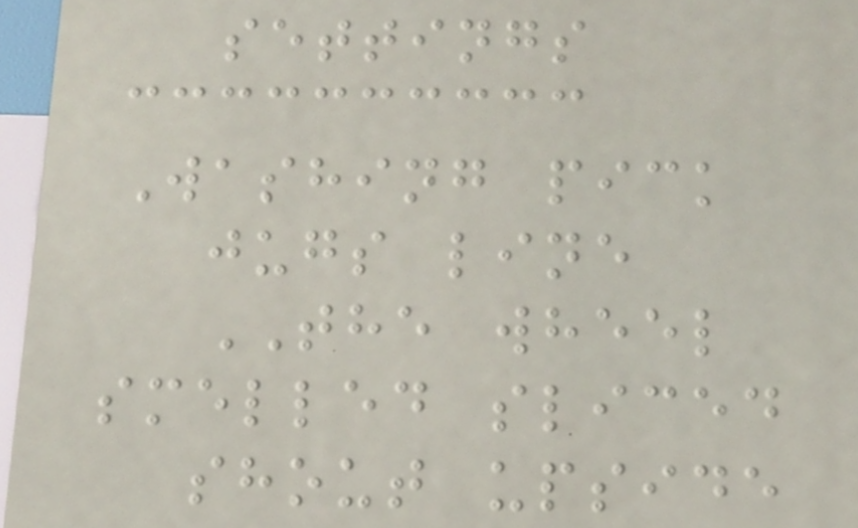settings
Washing pick
jugs line
THE wheel
smelled sliced
shout upside
